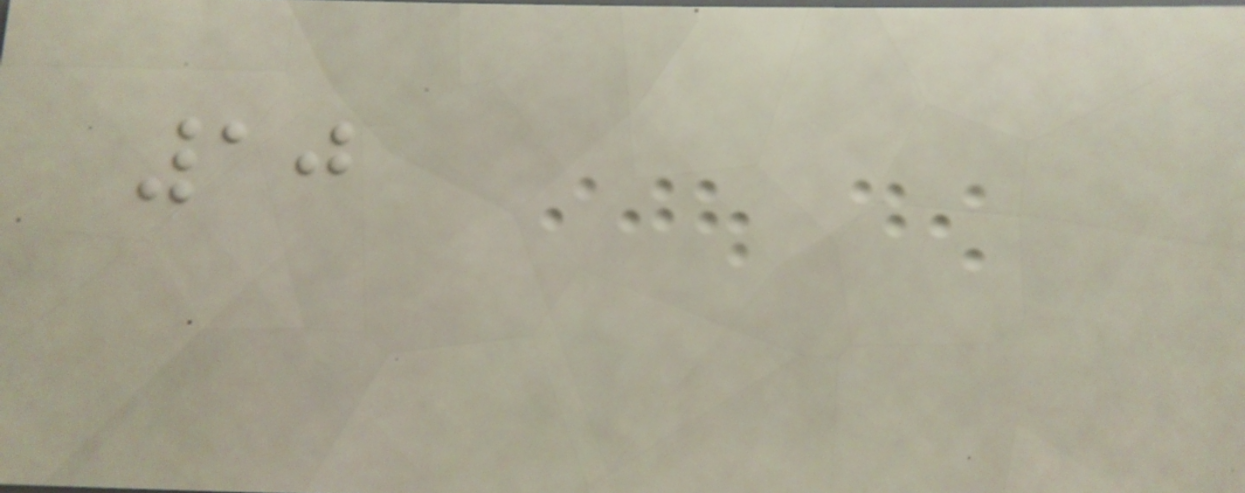10
